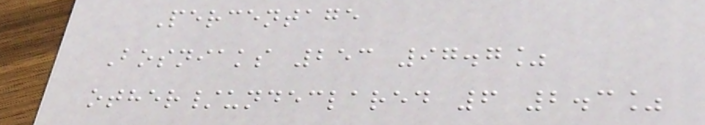Percentage
Bosniaks 253 97.7%
other/undeclared 6 2.3%
